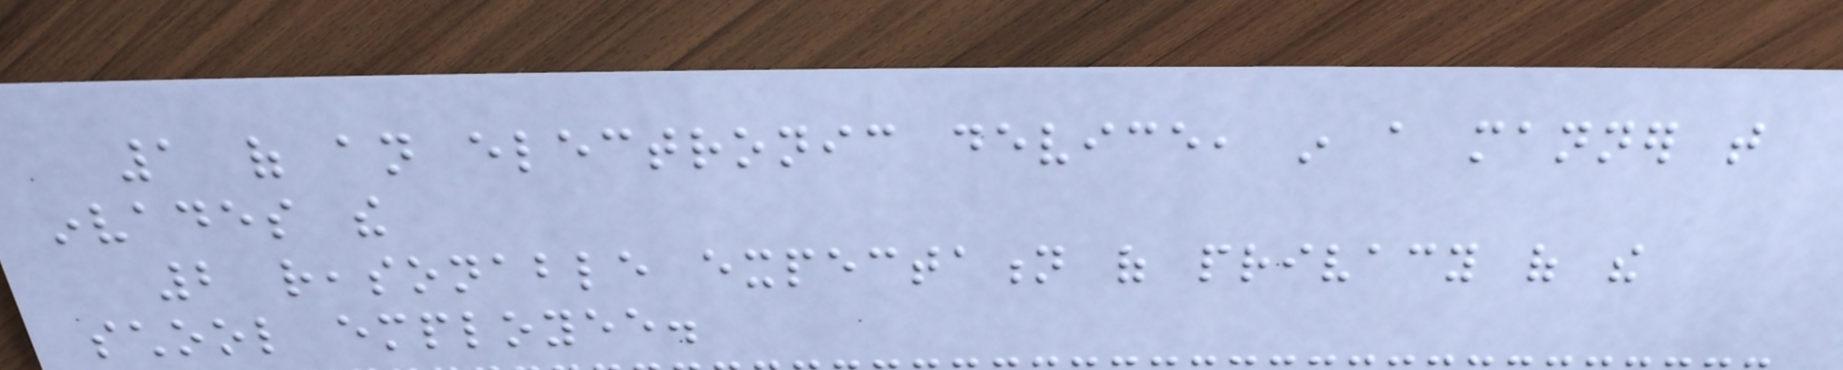1 of an electronic device, in a manner that
invades the
2 reasonable expectation of privacy of the
school employee.
